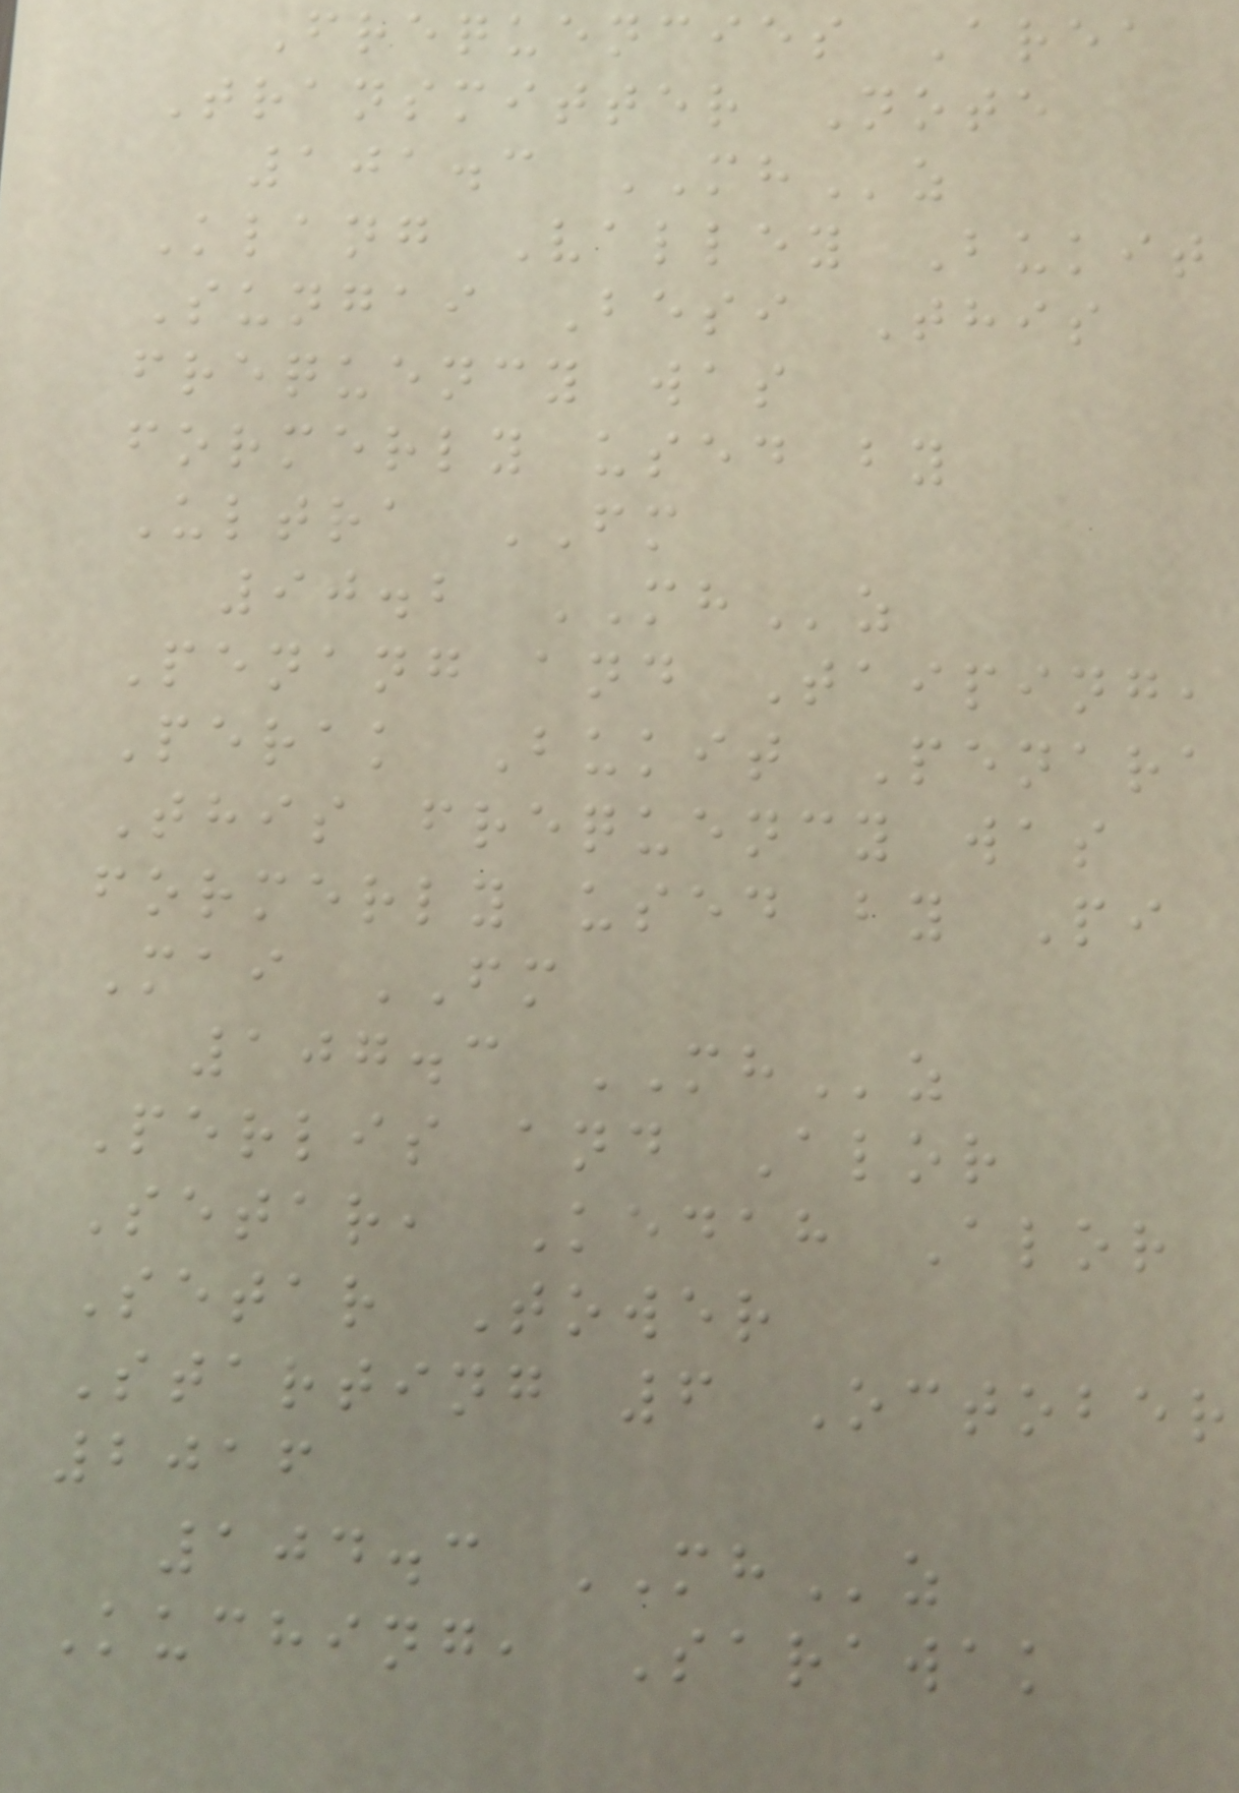Frequencies Area
Transmitter Note
101.3 MHz
Klang Valley Bukit
Sungai Besi This
frequency was
formerly used by
Ultra FM
90.2 MHz
Penang and Taiping,
Perak Bukit Penara
This frequency was
formerly used by Pi
Mai FM
107.3 MHz
Perlis and Alor
Setar, Kedah Alor
Setar Tower
Starting 6 October
2016
104.3 MHz
Kuching, Sarawak
